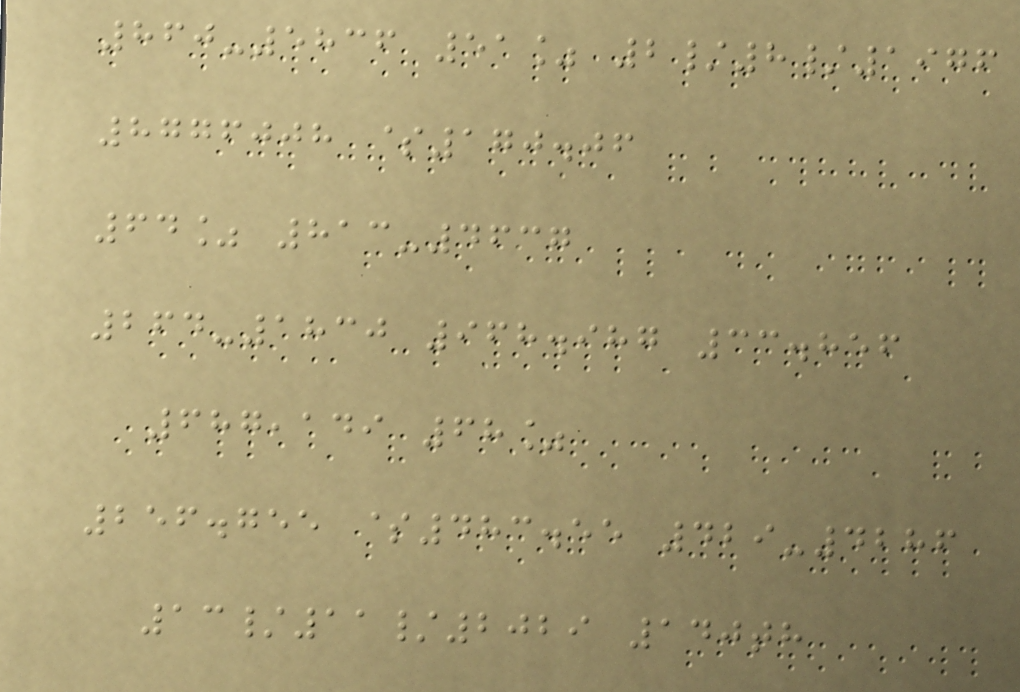860-5836 51% 2/8/1976
8776008 $170.06
64% 813-4637
264-1830 968.987 33.856
687,149 68%
256.755 $483.55 429-4286
13/11/2029 140th
